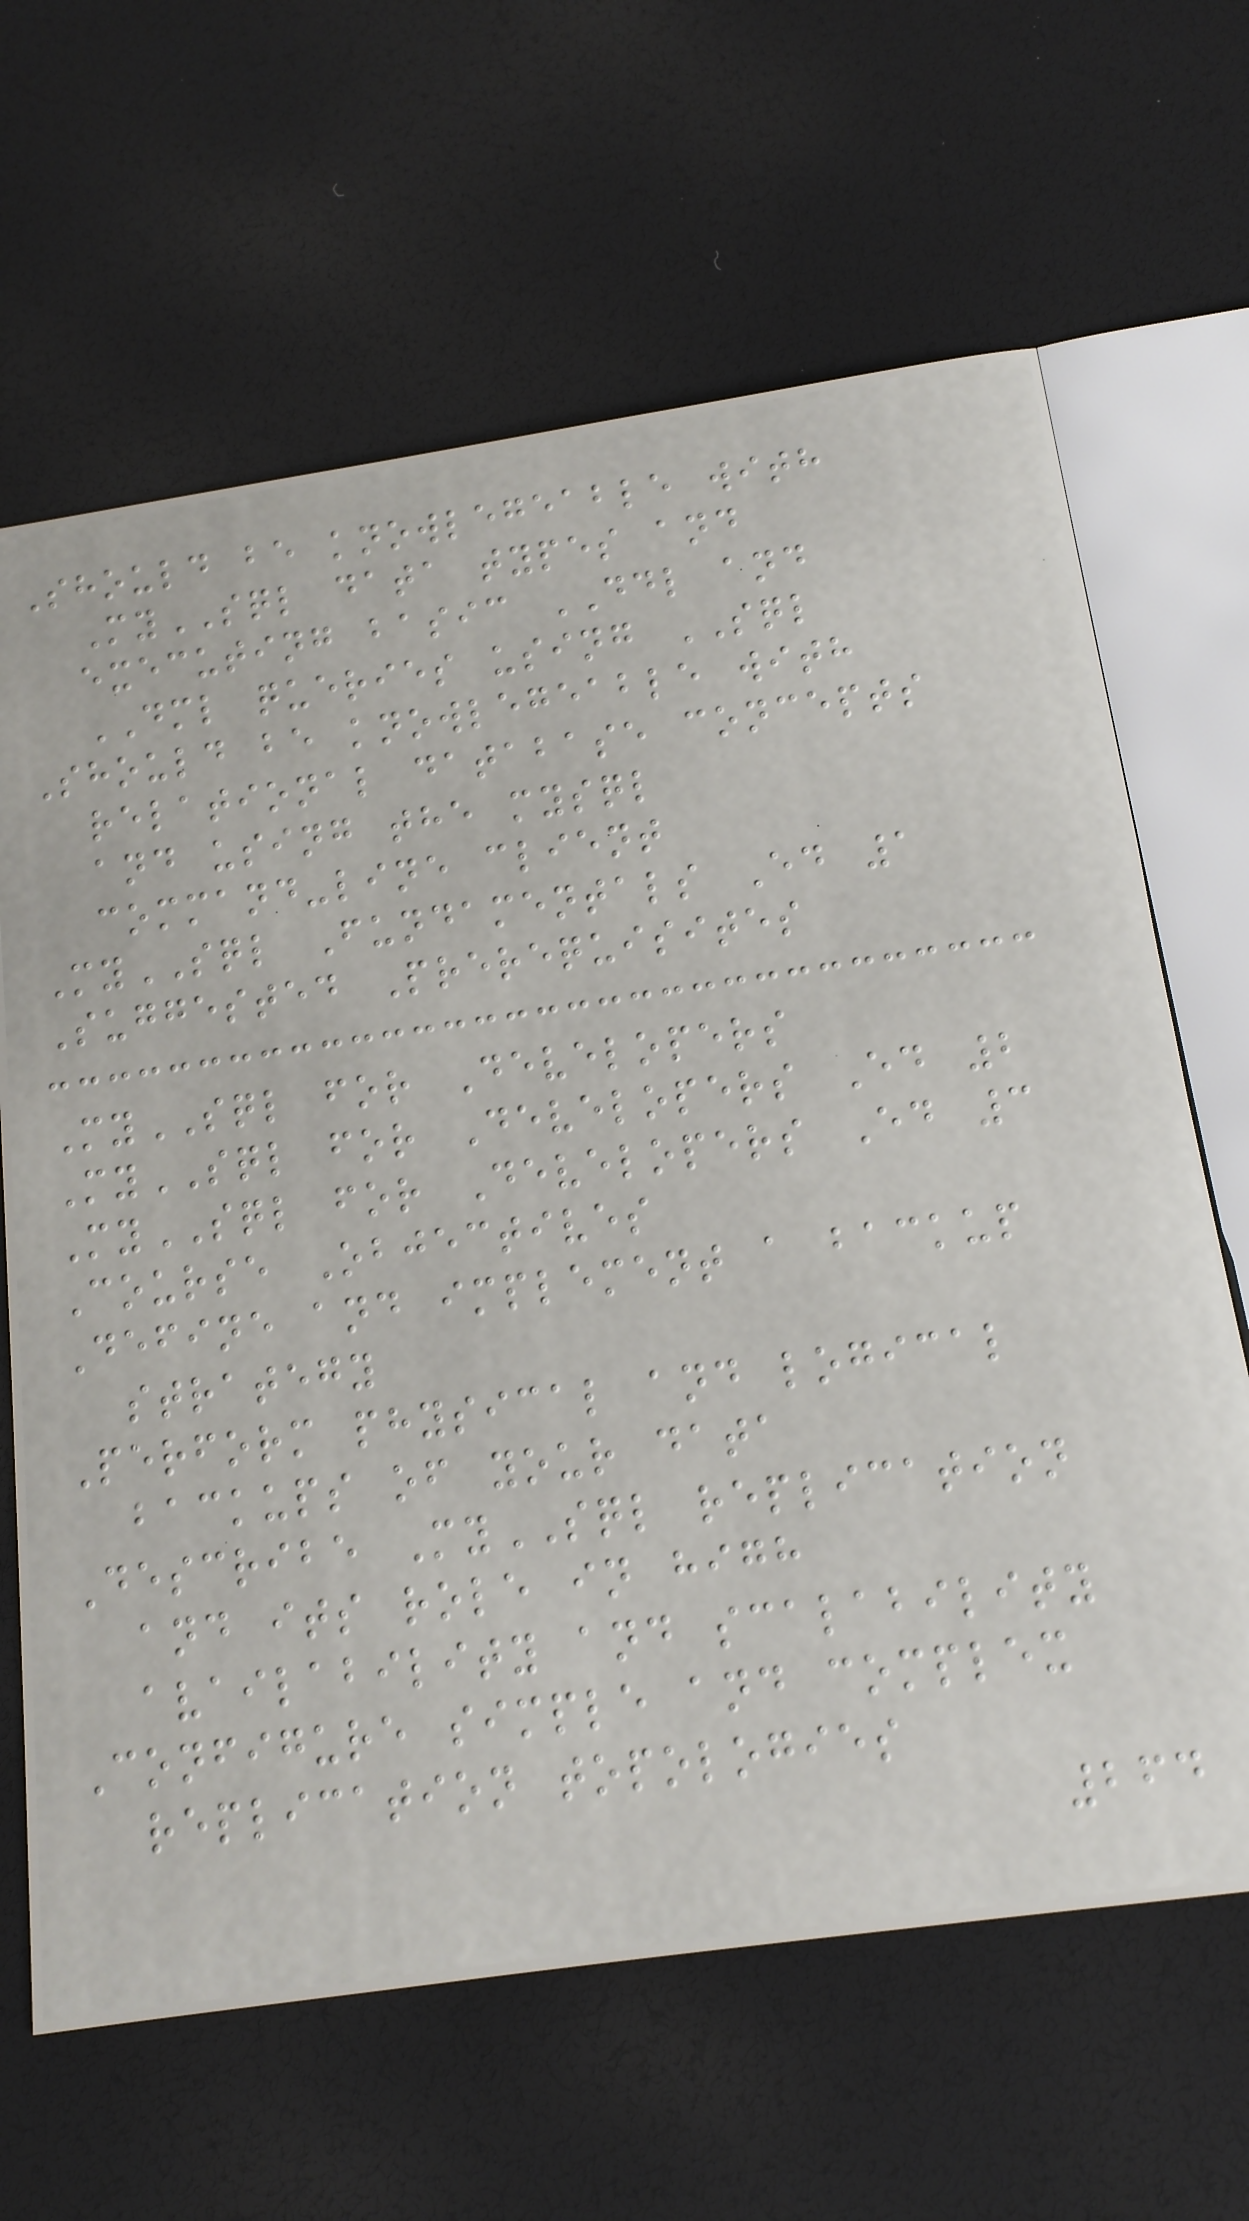Should be knowlegeable with
MySQL data types and
executing basic DDL and
DML queries using SQL
Should be knowlegeable with
relational database concepts
and using the mysql
command-line client
MySQL Fundamentals Ed 1
Suggested Prerequisites
MySQL for Developers
MySQL for Developers Ed 2
MySQL for Developers Ed 3
Course Objectives
Define and implement a backup
strategy
Perform physical and logical
backups of your data
Describe MySQL replication
and its role in high
availability and scalability
Configure simple and complex
replication topologies
264
